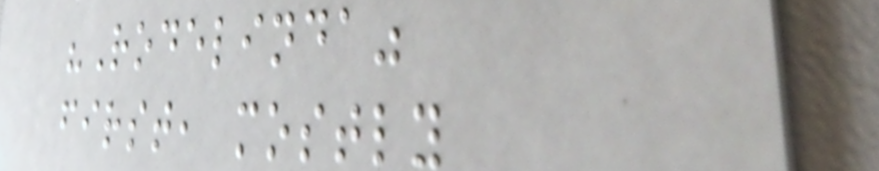"Rodelinda"
first, mostly
